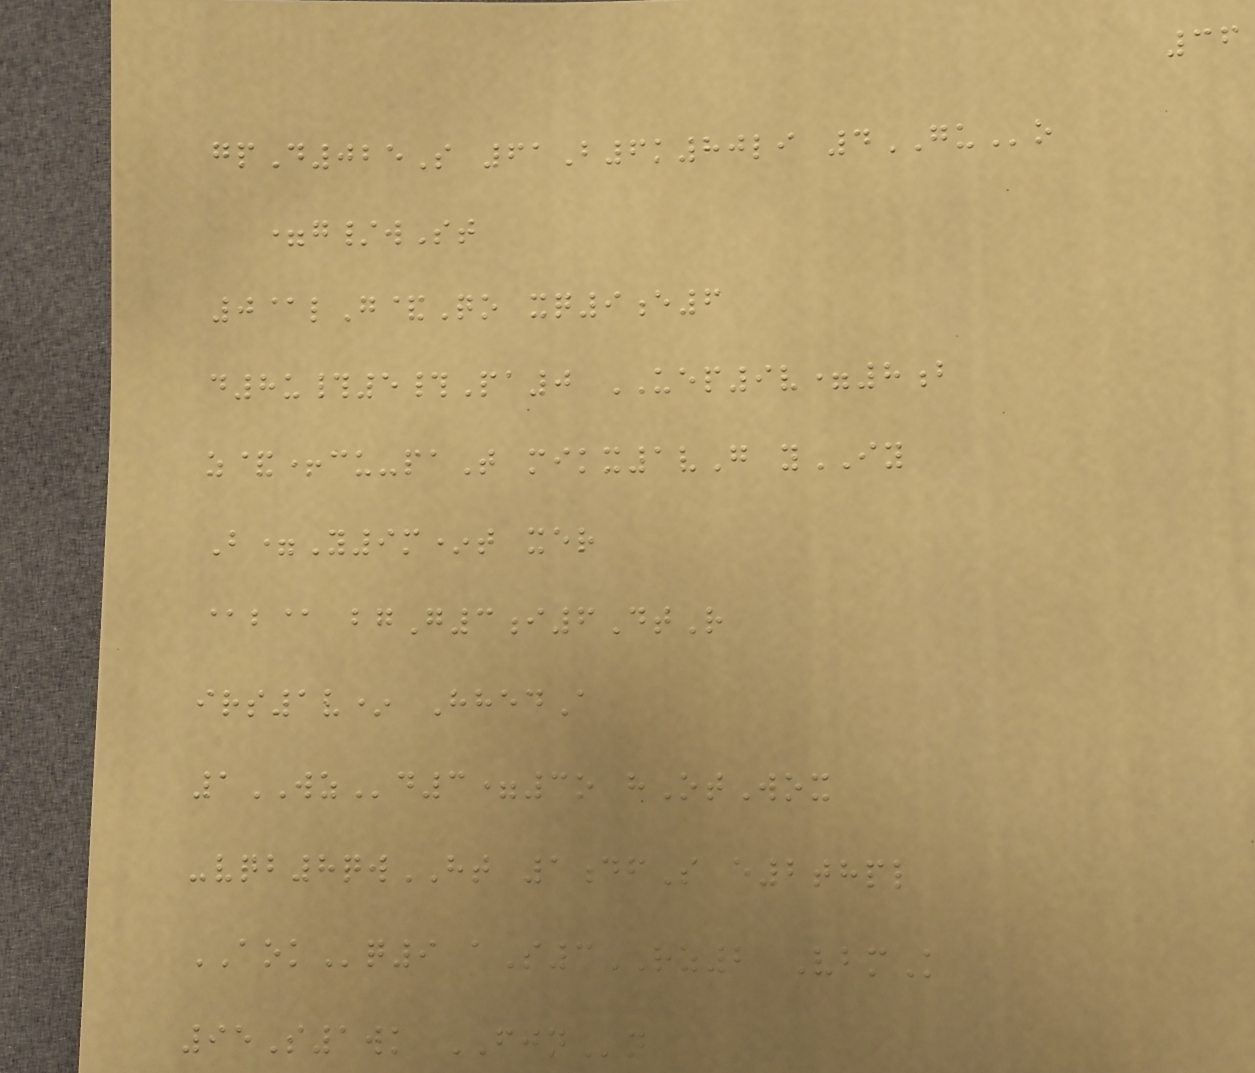36
gpD025S 61B6k80li 4GUo
=g/wSt
0@lG&Qo xq9e6
d8u#5#Pa0 UEP9v=8b
z&+cu-paT mikx1vG yIY
B=Y9m*t xer
@b@ bgG3i6DtR
irs1v* HhedA
1WZd3=3o hOtWox
-vqb8qwHT 1dfS e2thpl
AOKq9 aS3RZ2 VbmK
95S1wk FJNn
